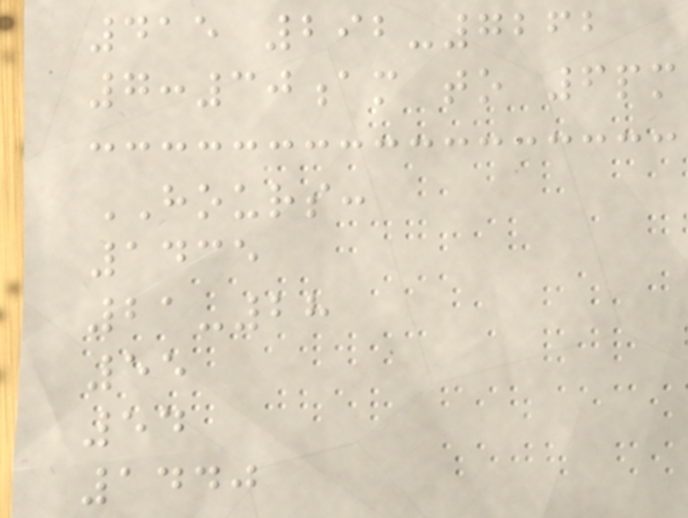415 292-7262
7:30am to 6pm
HOURS:
1435
21-28
55
54
1440
